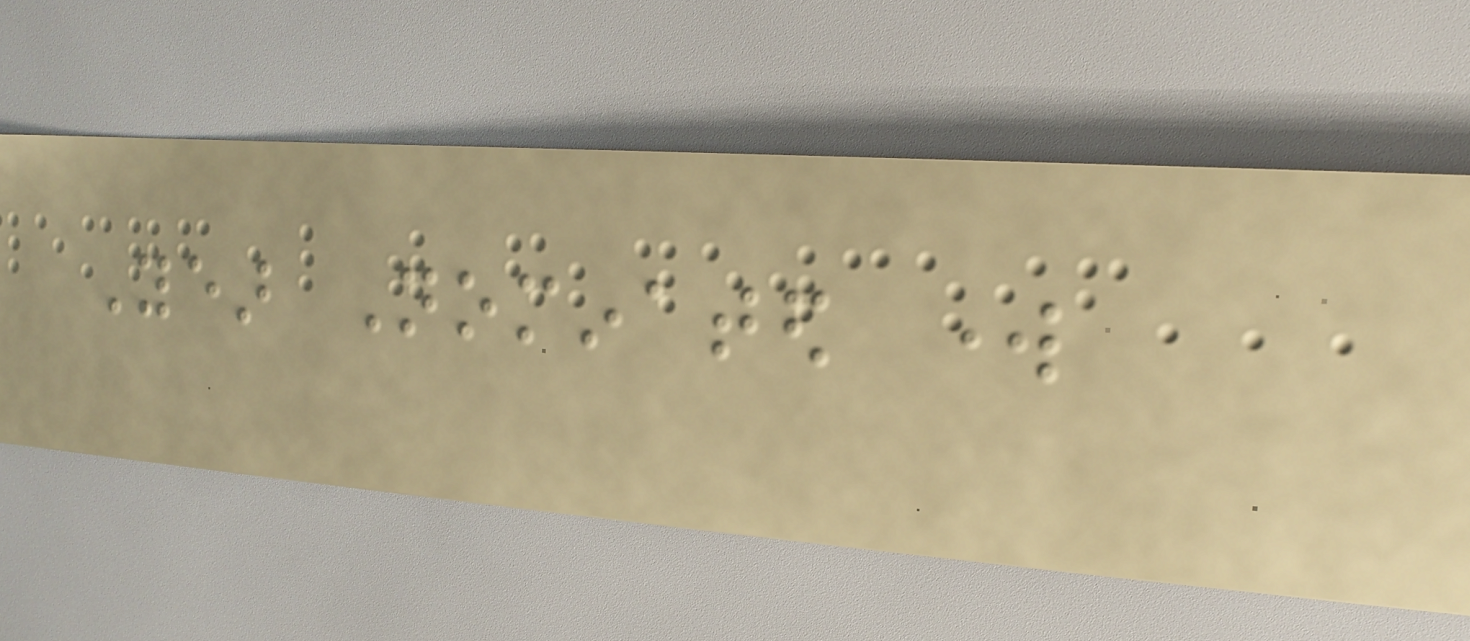Year Nominated work
